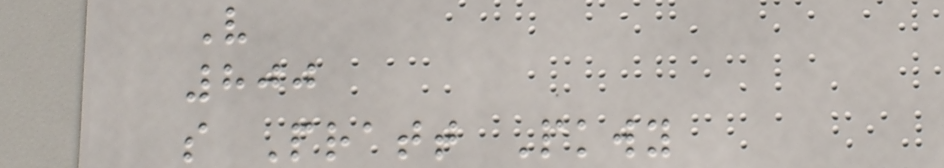V
800
s Pratt Pkwy
